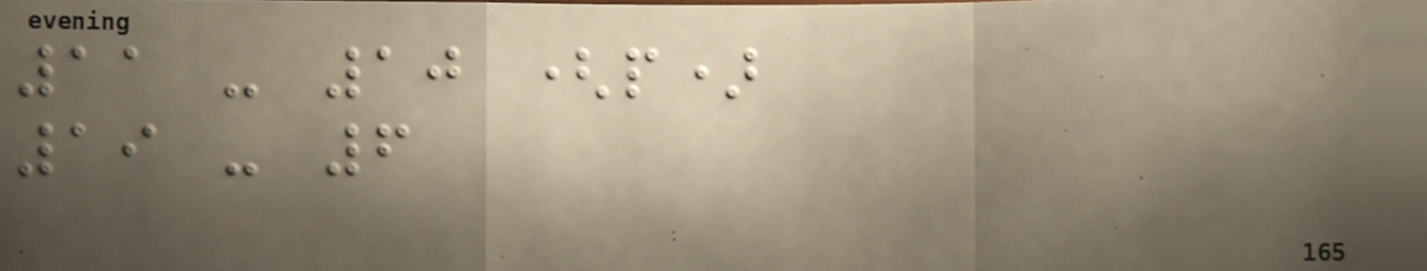11 - 10 (p)
19 - 6
